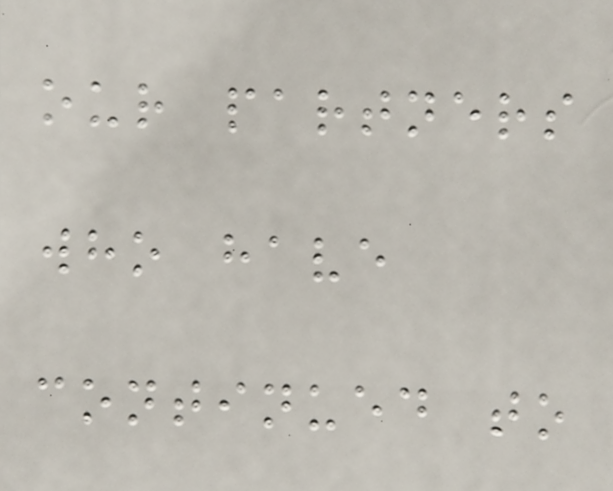our partners
who have
continued to
